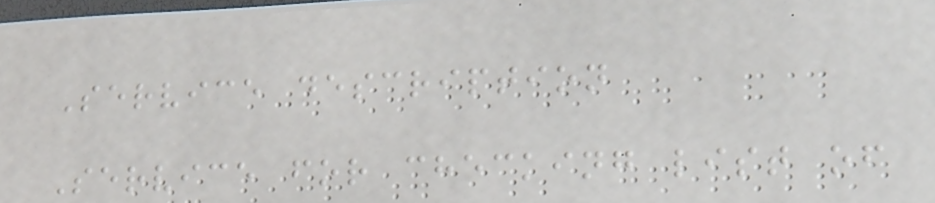Service description
Service for checking list of
